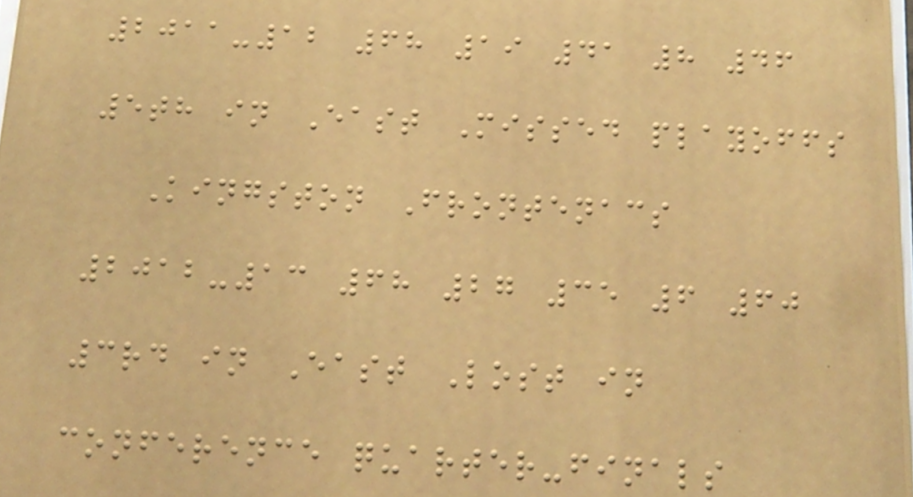2011-12 68 19 41 8 46
5th in East Missed playoffs
Kingston Frontenacs
2012-13 68 27 35 6 60
3rd in East Lost in
conference quarter-finals
